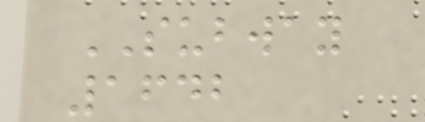SUBWAY
1642
